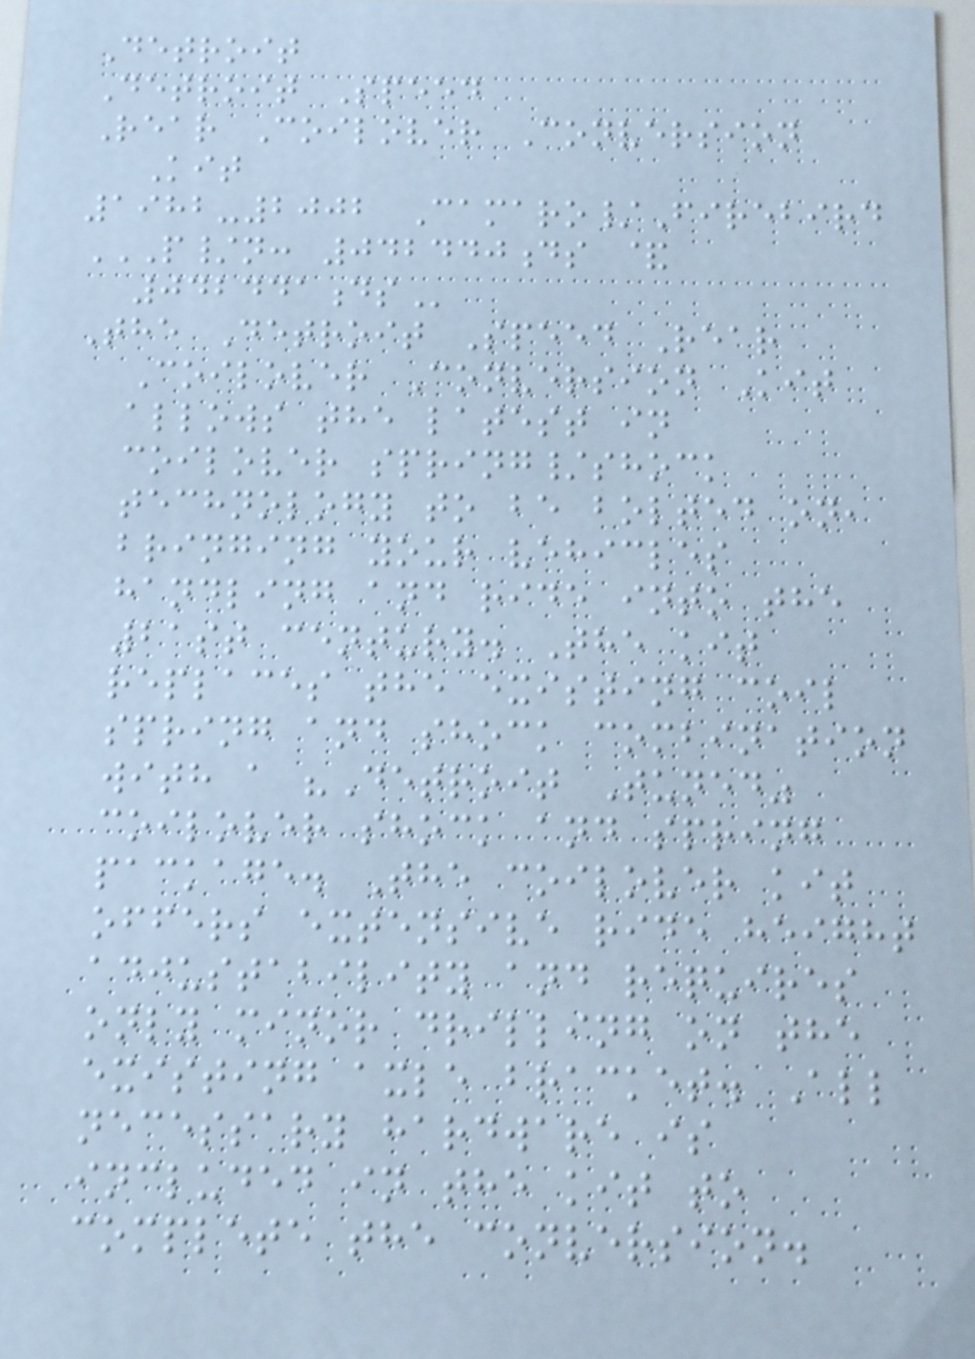Detroit
Detroit Speed
Rear Coilover Conversion
Kit
1982-2002 Camaro/Firebird
P/N: 042440DS &
042441DS
The Detroit Speed Rear
Coilover Conversion Kit
allows the latest in
coilover spring/shock
technology to be bolted on,
bringing your vehicles
handling and ride into the
21st century. The kit
replaces the existing coil
spring and shock combination
with a "Detroit Tuned"
coilover shock and spring
package. The coilover kit
offers extensive ride height
adjustability and requires
only minor drilling on the
existing axle bracket. All
necessary hardware is
included in the kit to
complete the conversion.
